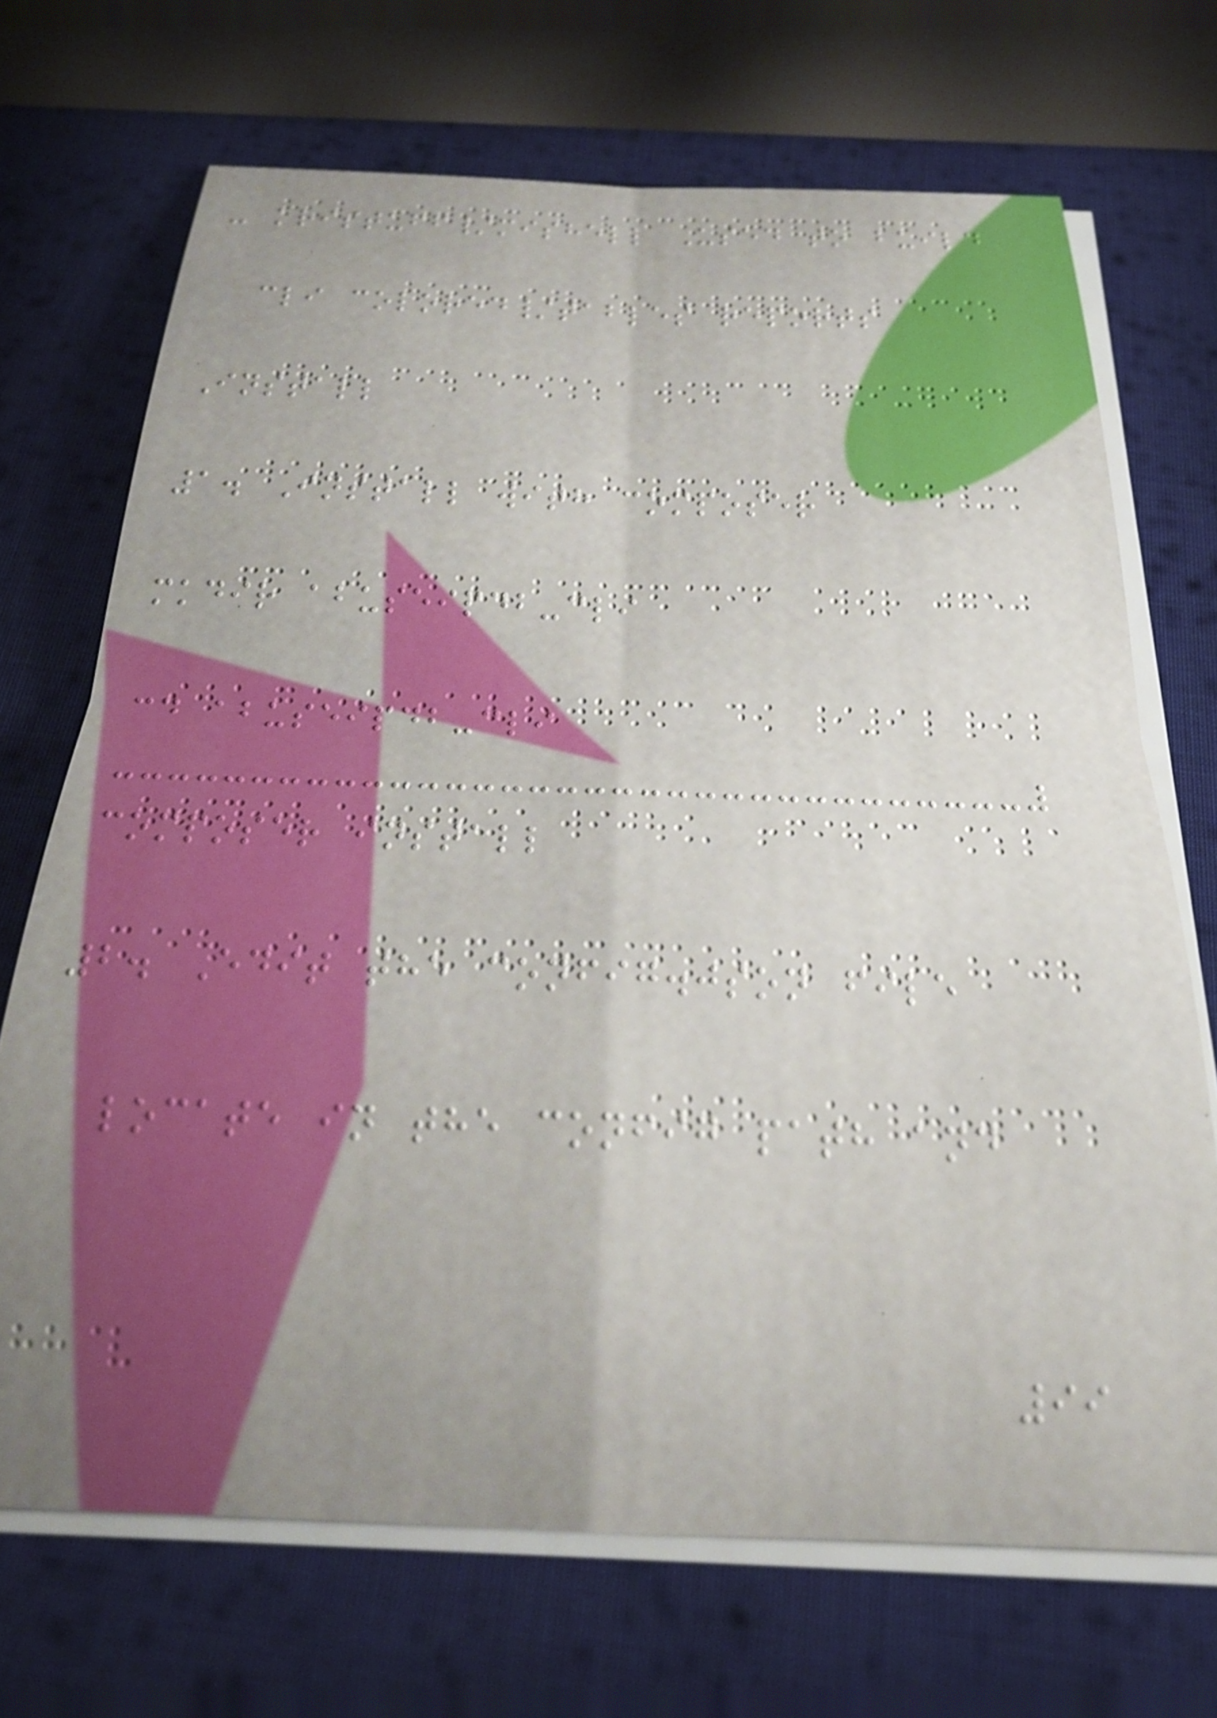- kristuff/mishell Used to build
cli colored/tables reports
Install
1. Install with composer
mkdir abuseipdb-cli
cd abuseipdb-cli
composer install
2. Edit the config.json file
locate in the config path and
99
